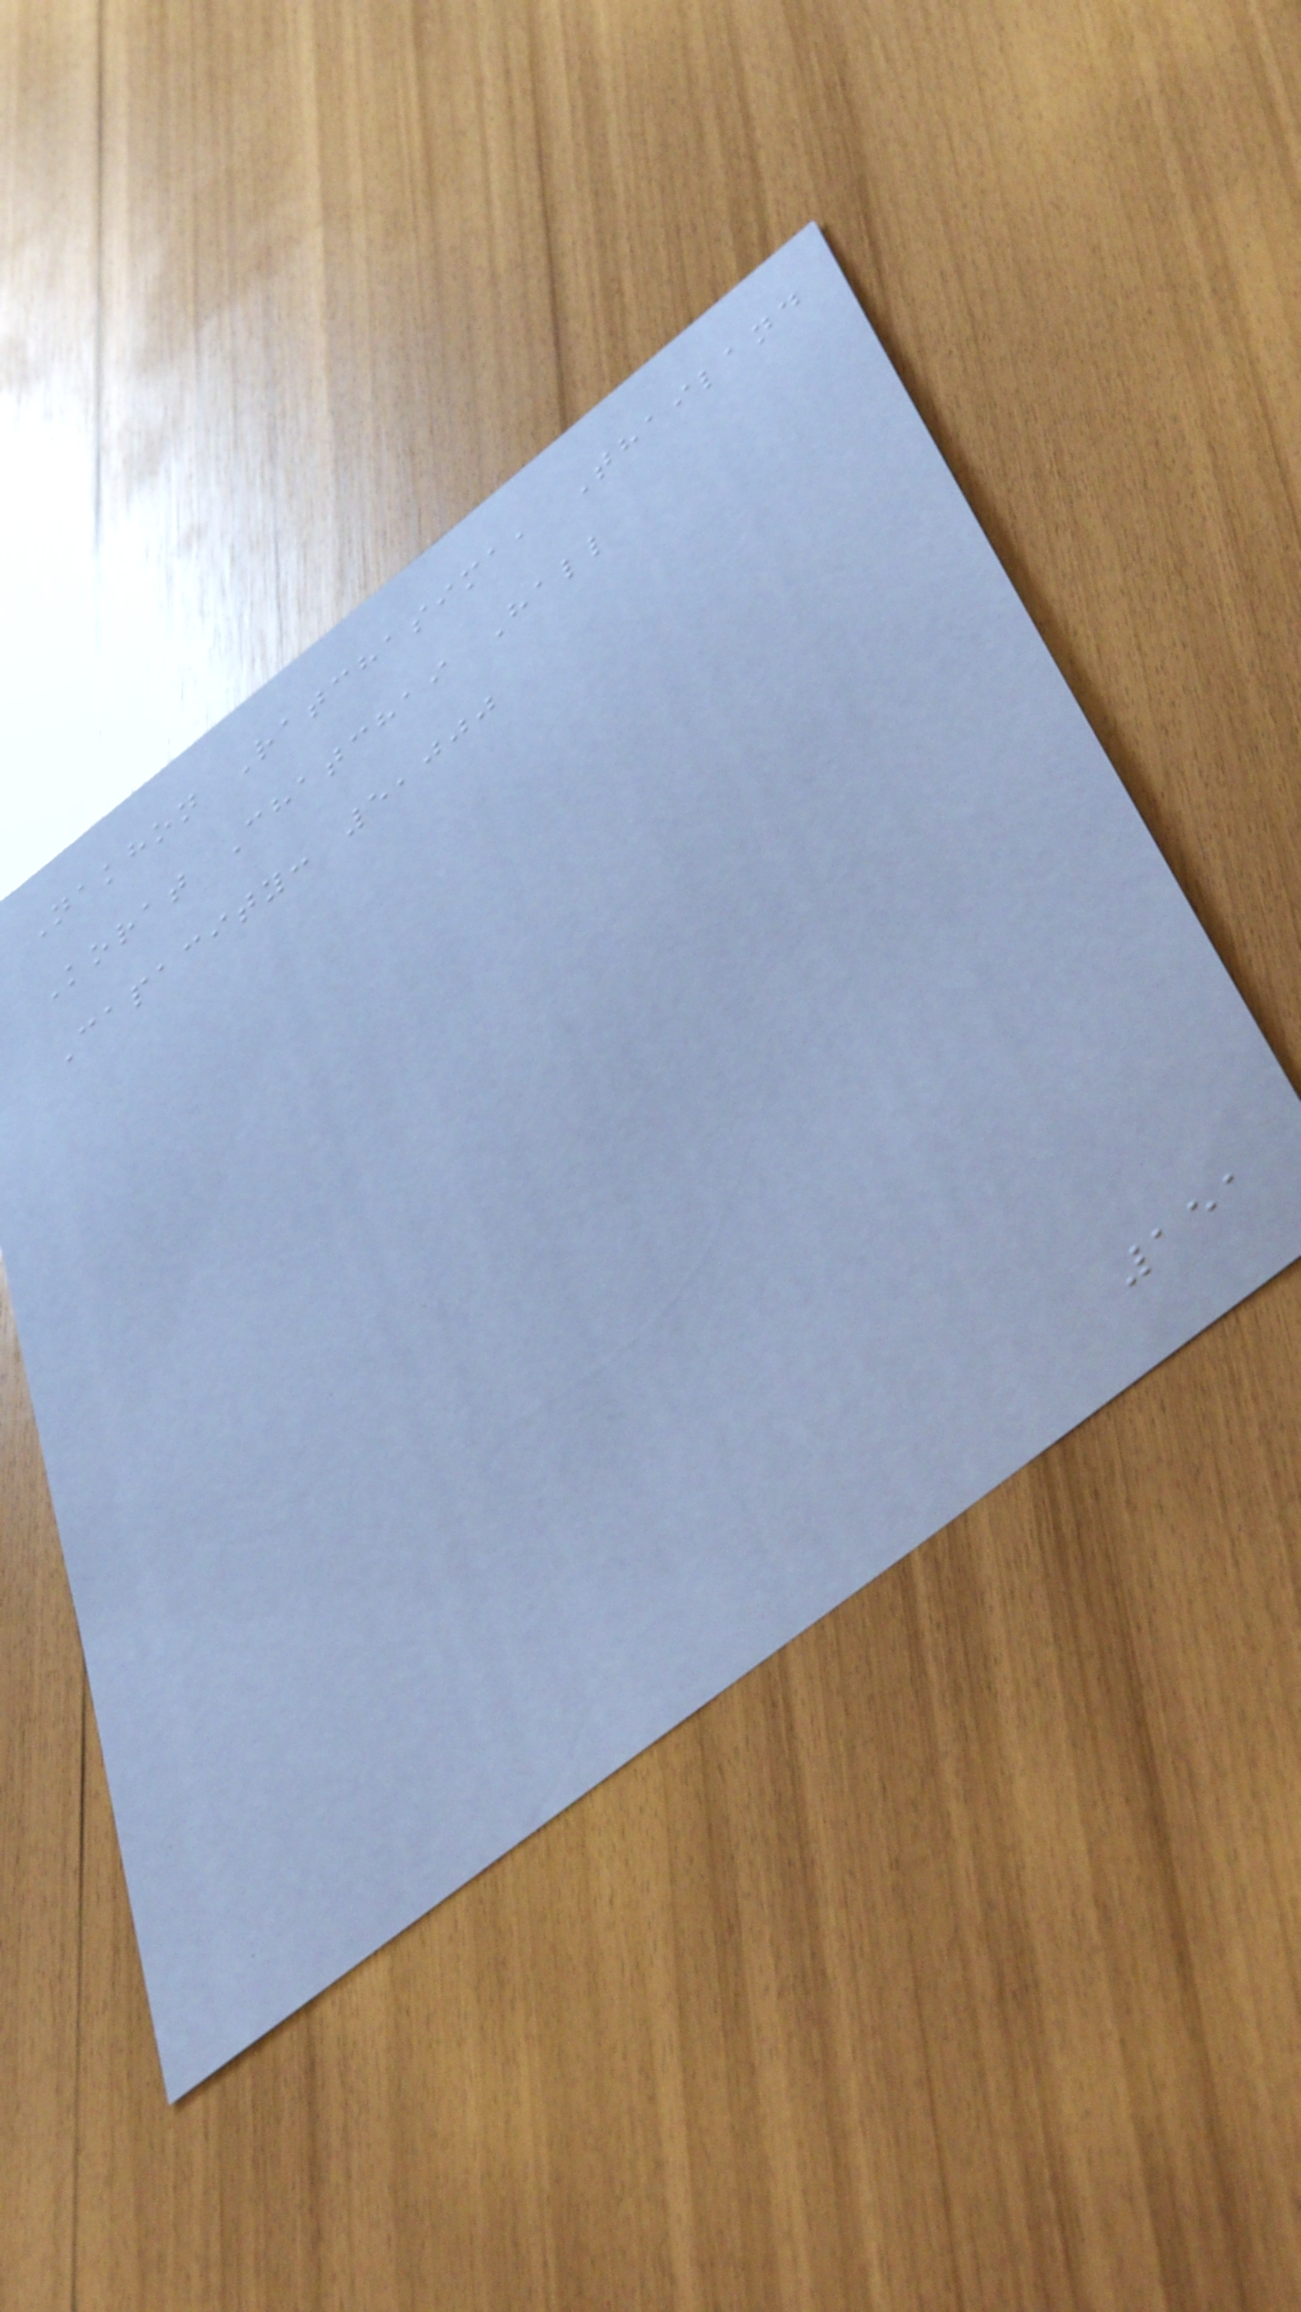Nakhon Ratchasima, Thailand
Korat Chatchai Hall
Capacity: 5,000
151
